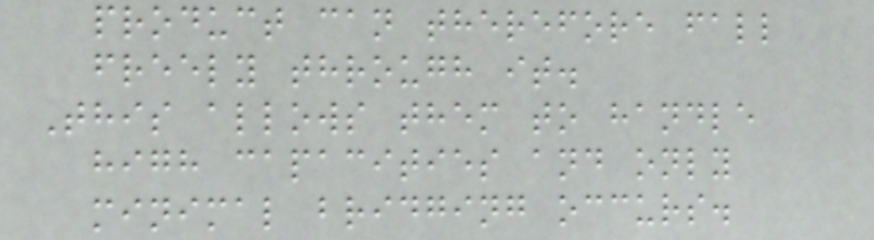product can therefore fall
freely through it.
This allows them to handle
high capacities and only
minimal bridging occurs.
